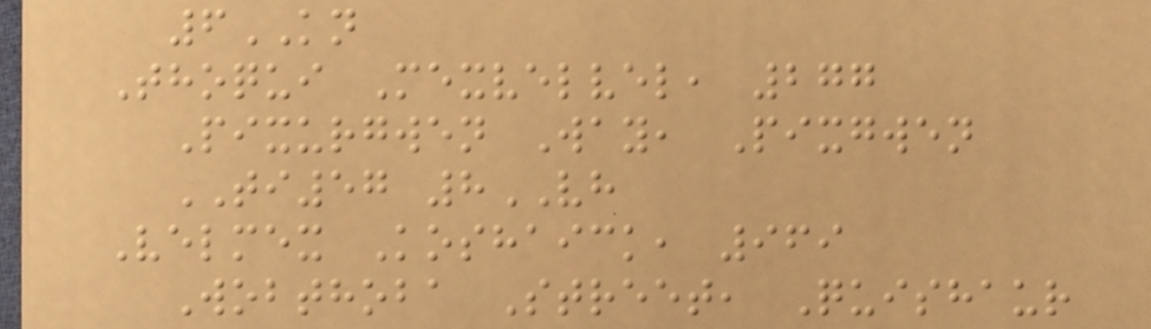6KN
Thoqui Mexvelvel, 277
Pixurgwen Way, Pixgwen
TI57 8VH
Velmex Koshaick, 969
Wobthoba Street, Quishaur
